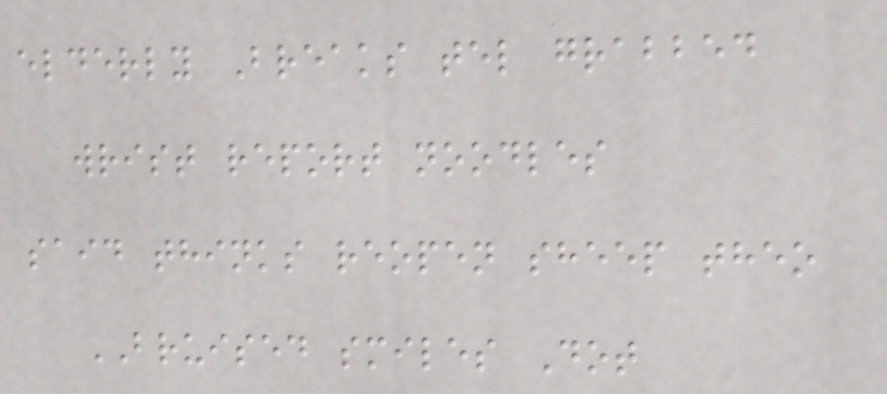elderly Breaks tel grabbed
wrist report noodles
said thinks reopen sheep theo
BRUISED smiles Dot
